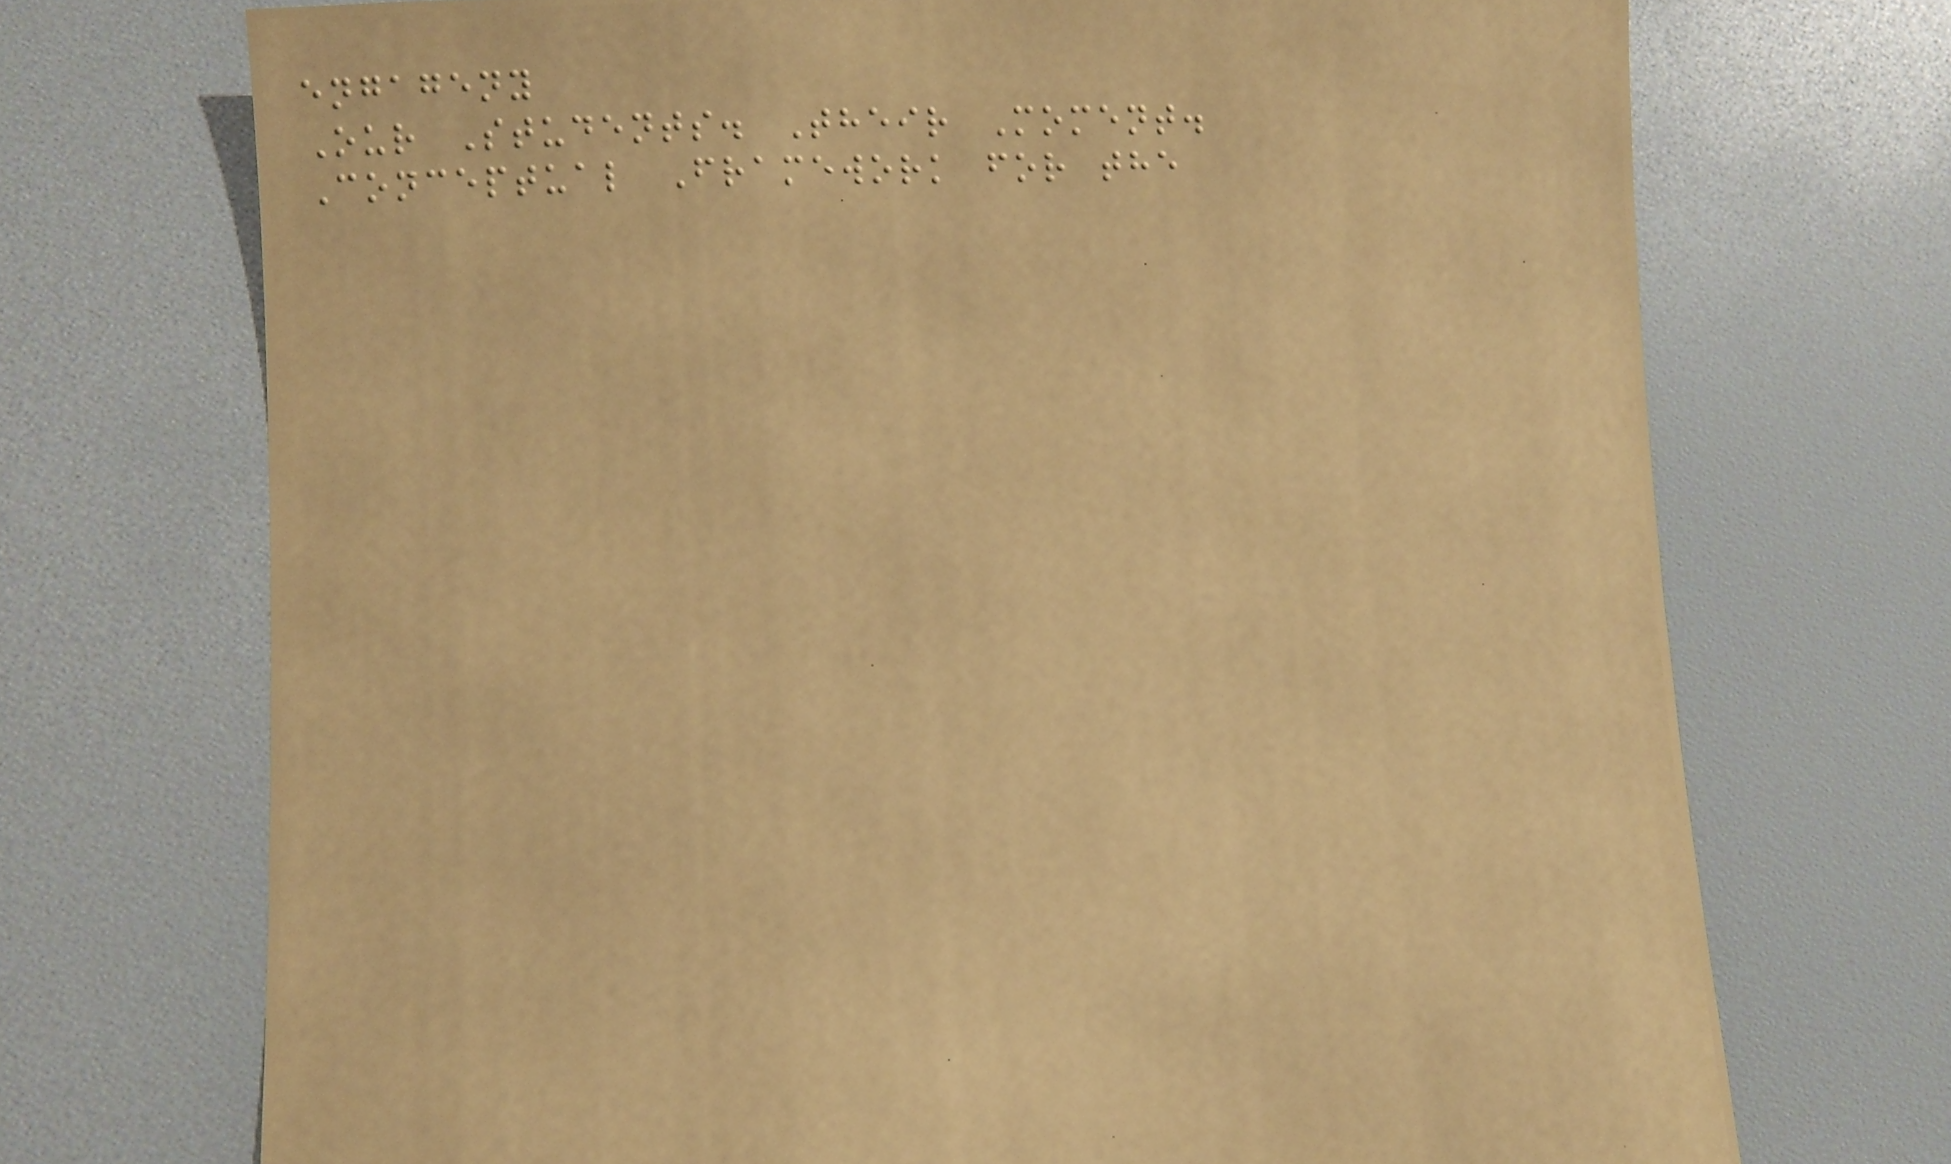engageny
Our Students. Their Moment.
Conceptual Framework for the
